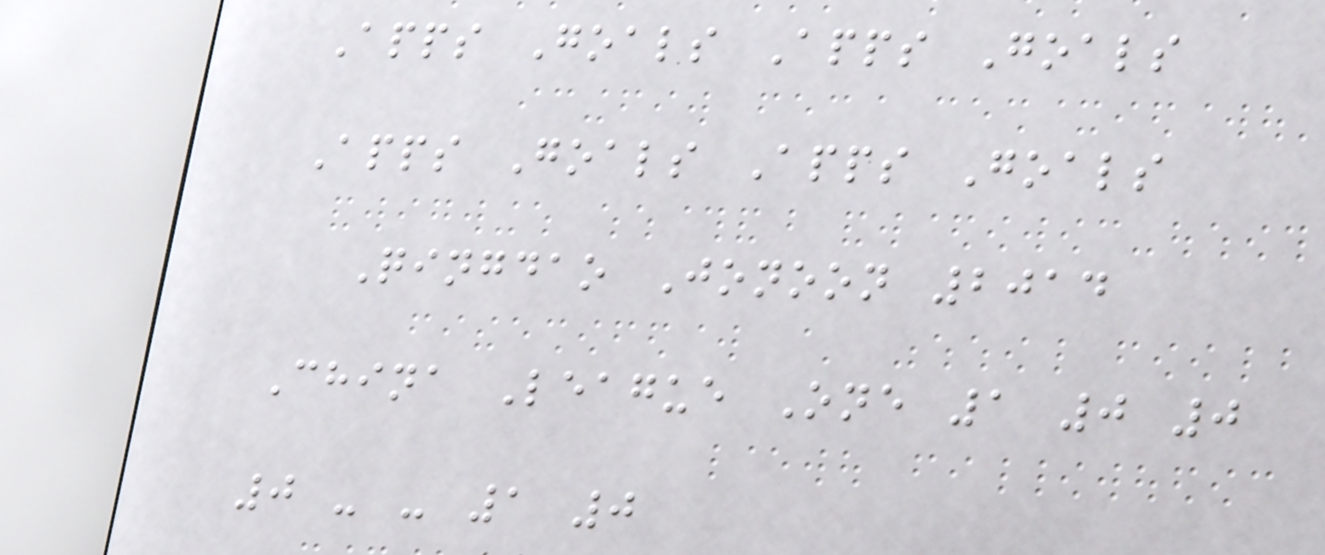Apps Goals Apps Goals
Apps Goals Apps Goals
Qingdao Jonoon 2014
China League One 1 0 0
0 - - 1 0
